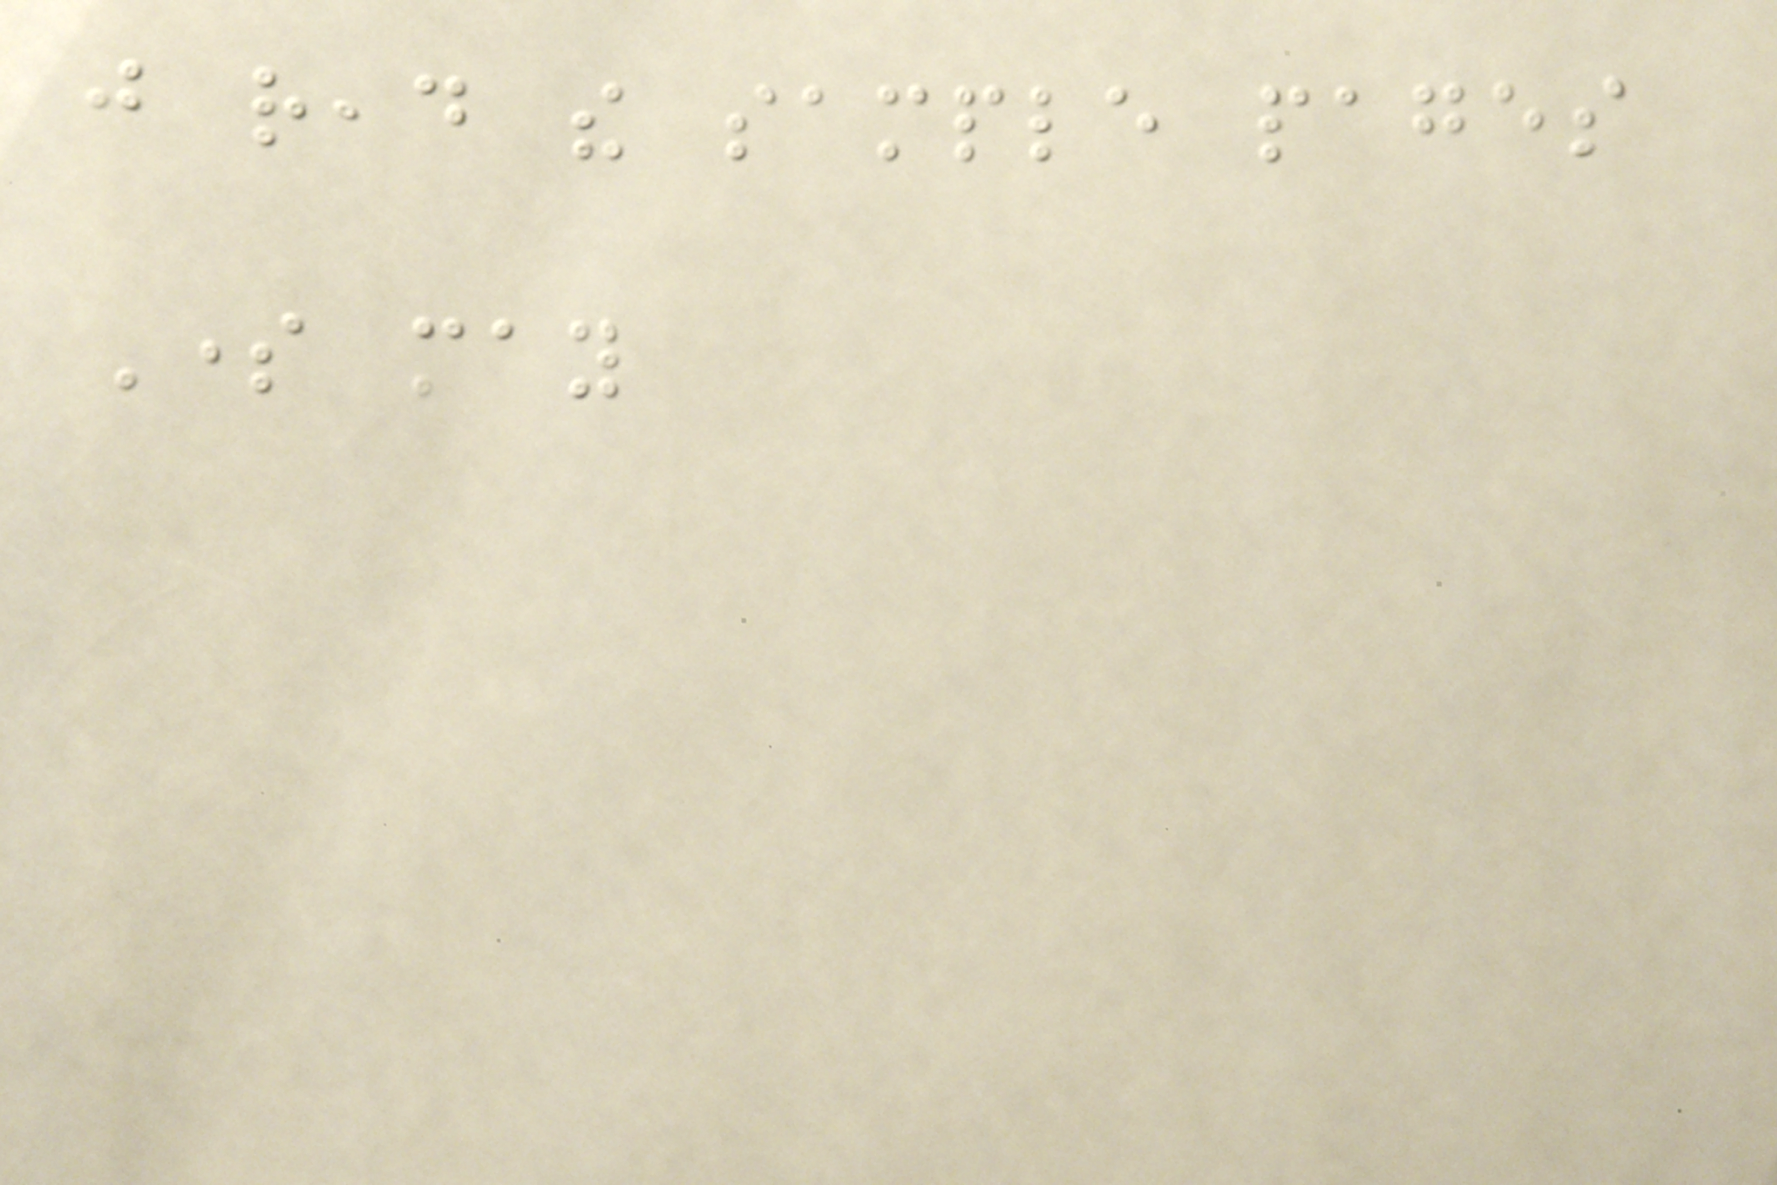just read the sample pages
Some may
